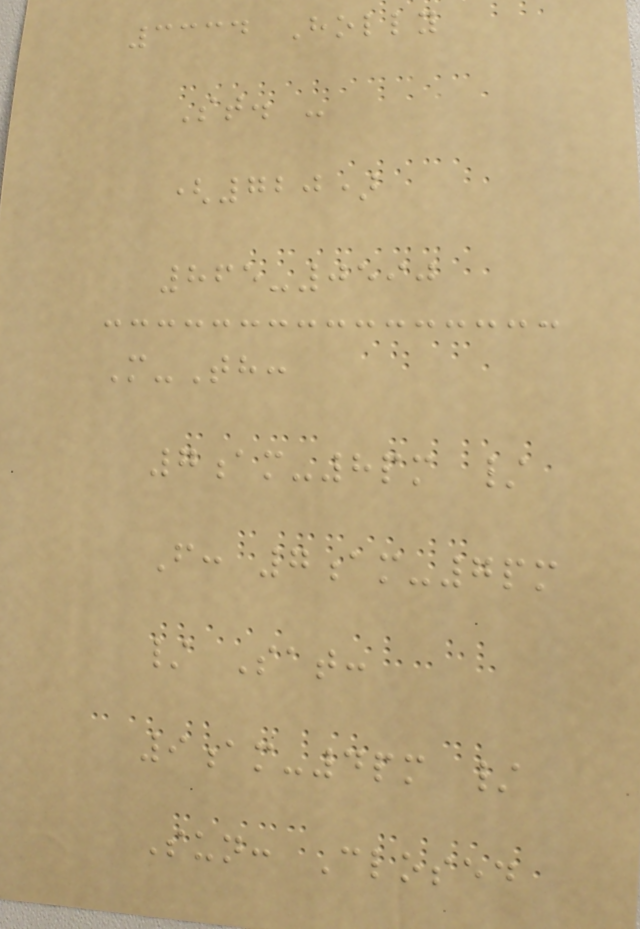3334 Holly
St. -
(720)
865-0590
M-Th:
7am-8pm /
F: 7am-7pm
/ Sat:
9am-4pm /
Sun: Closed
